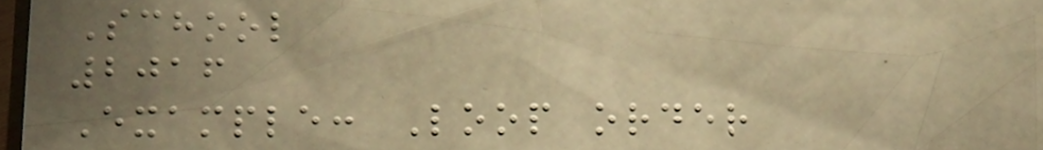School
2016
Example: Loop order
